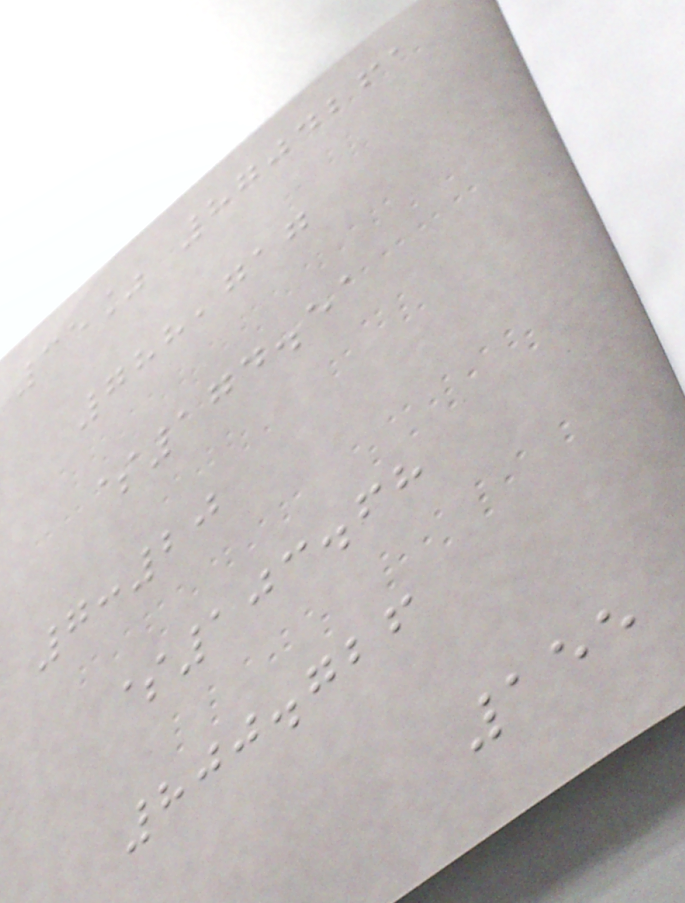35% 8704261
788,717
$174.51
7:20
$103.68
800.726
155
